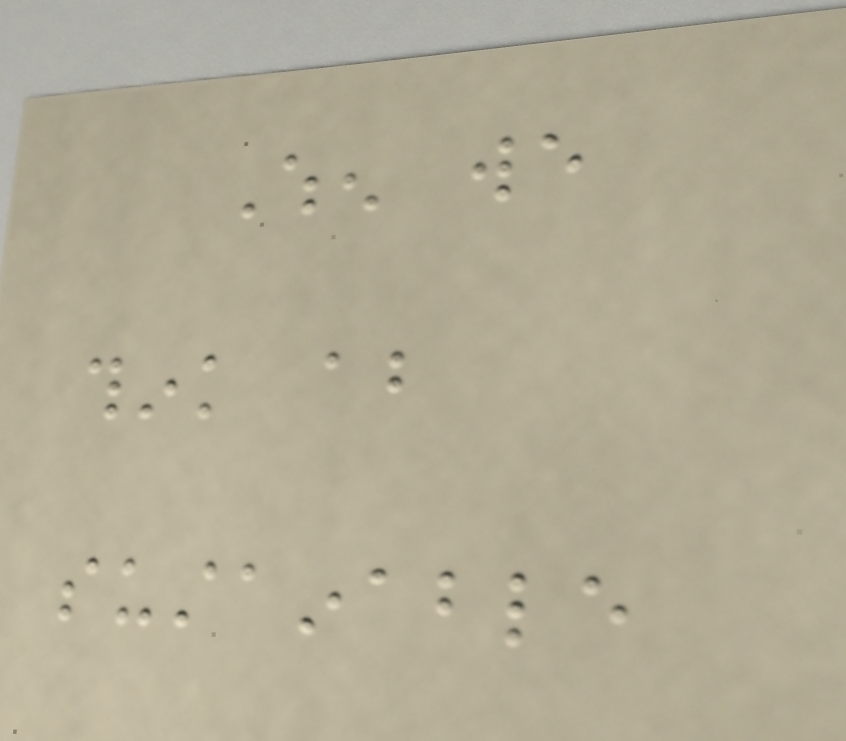When we
think about
sustainable
